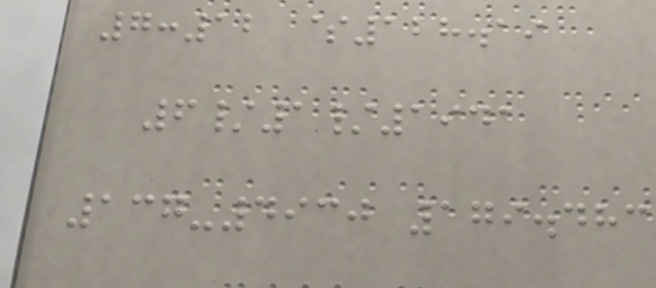7:12 $128.19
6/1/1941
137-4930 179.483
